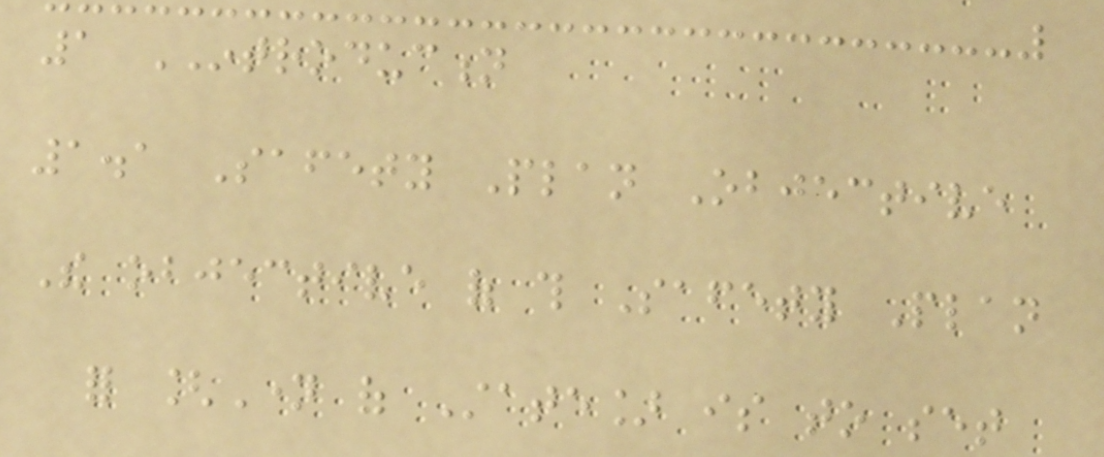1 INTRODUCTION
1.1 Safety Plan Objective
The objective of this Safety Plan
for [Name of State] is to set
